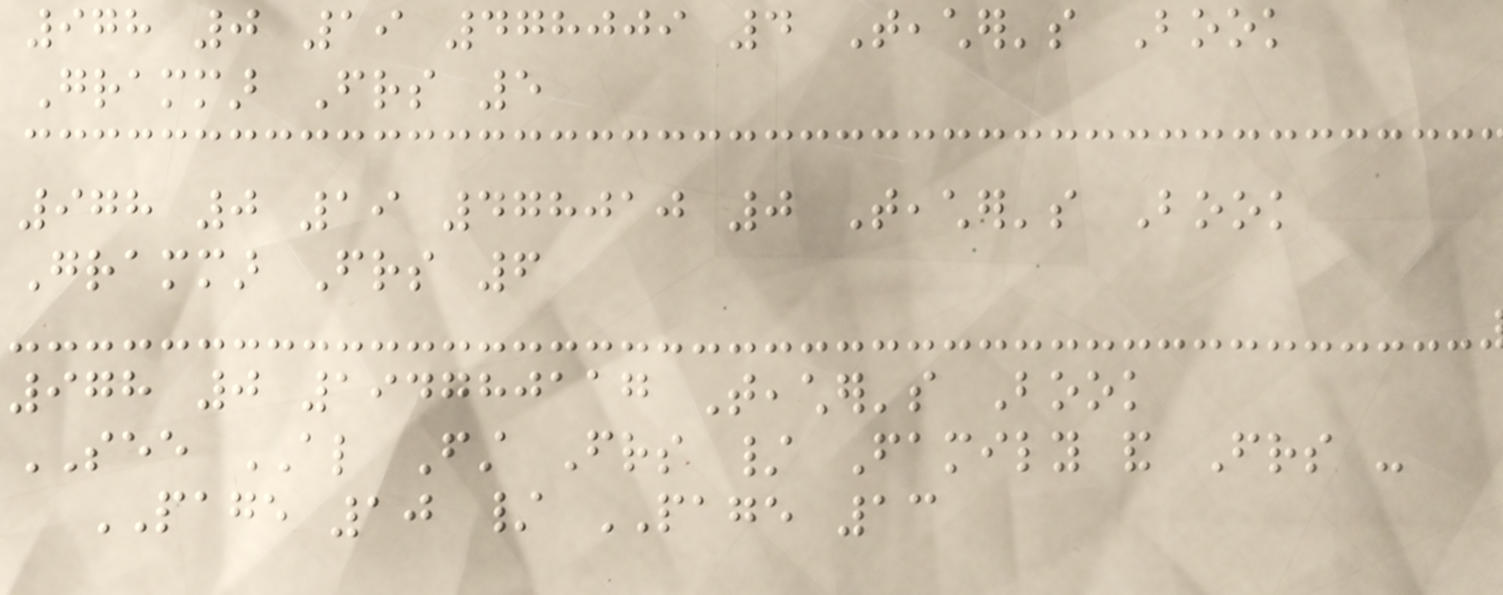978 0 19 478009 4 Teacher's Book
Grammar Friends 5
978 0 19 478010 0 Teacher's Book
Grammar Friends 6
978 0 194780117 Teacher's Book
SEE ALSO First Friends / Family and Friends -
PAGE 10 / PAGE 13
